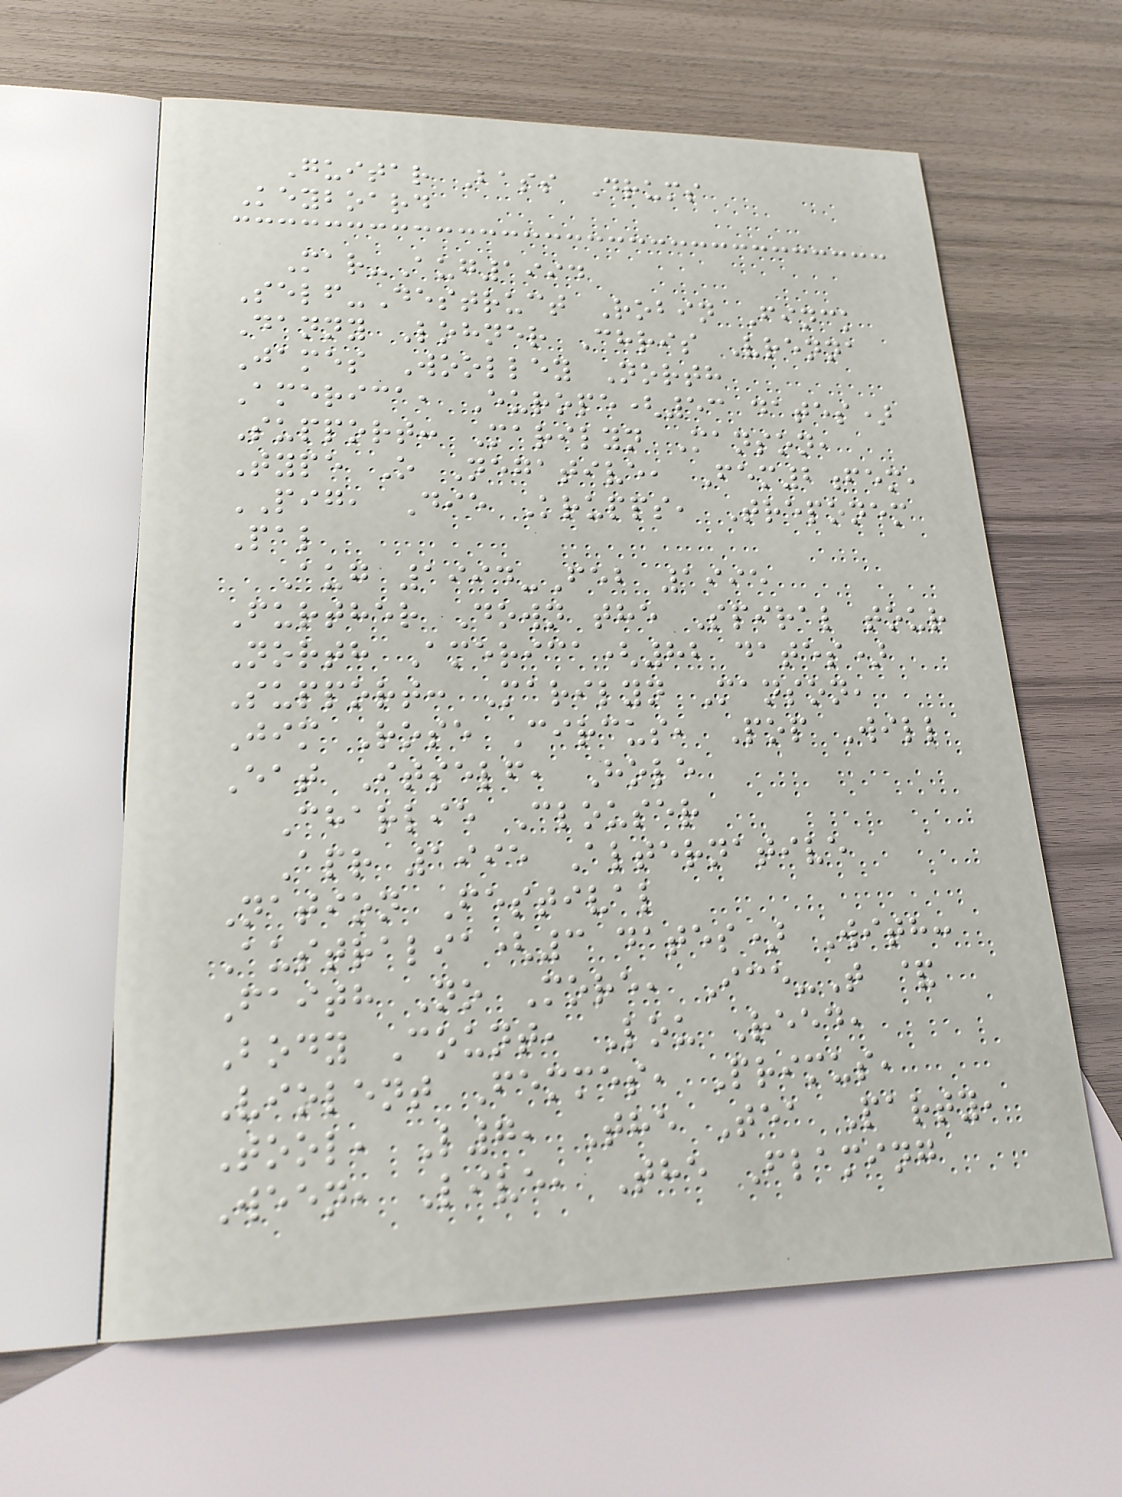Guitar Bass Drums
Keyboard
Mar-Aug1994
Self-Destruct Robin Finck
Danny Lohner Chris Vrenna
James Woolley North
America, Europe(53 dates)
Support: Marilyn Manson,
Type O Negative, Fem2fem,
PIG, Die Krupps, Treponem
Pal
Aug 1994-Feb 1995
Further Down the Spiral tour
North America(82 dates)
Support: Marilyn Manson,
Jim Rose Circus, Pop Will
Eat Itself, Hole
Charlie Clouser
Apr 1995 Alternative
Nation Festival
Australia(3 dates) With:
Faith No More, Ice-T &
Body Count, Lou Reed,
Violent Femmes, Primus,
Tool, L7, The Tea Party,
Ween, Live, The Flaming
